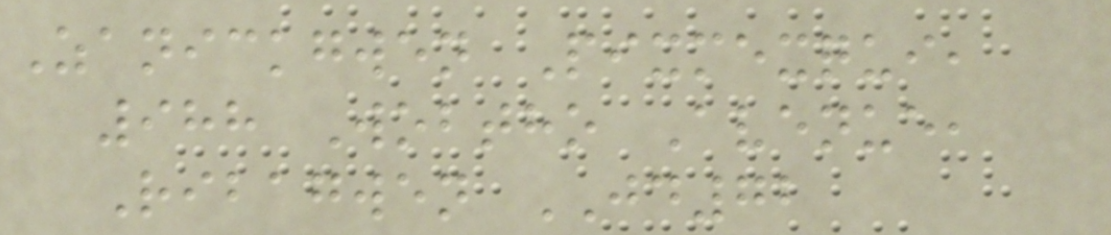Zanickgwen Pixmexqui,
988 Wobtho Avenue,
Ribagwen JD72
